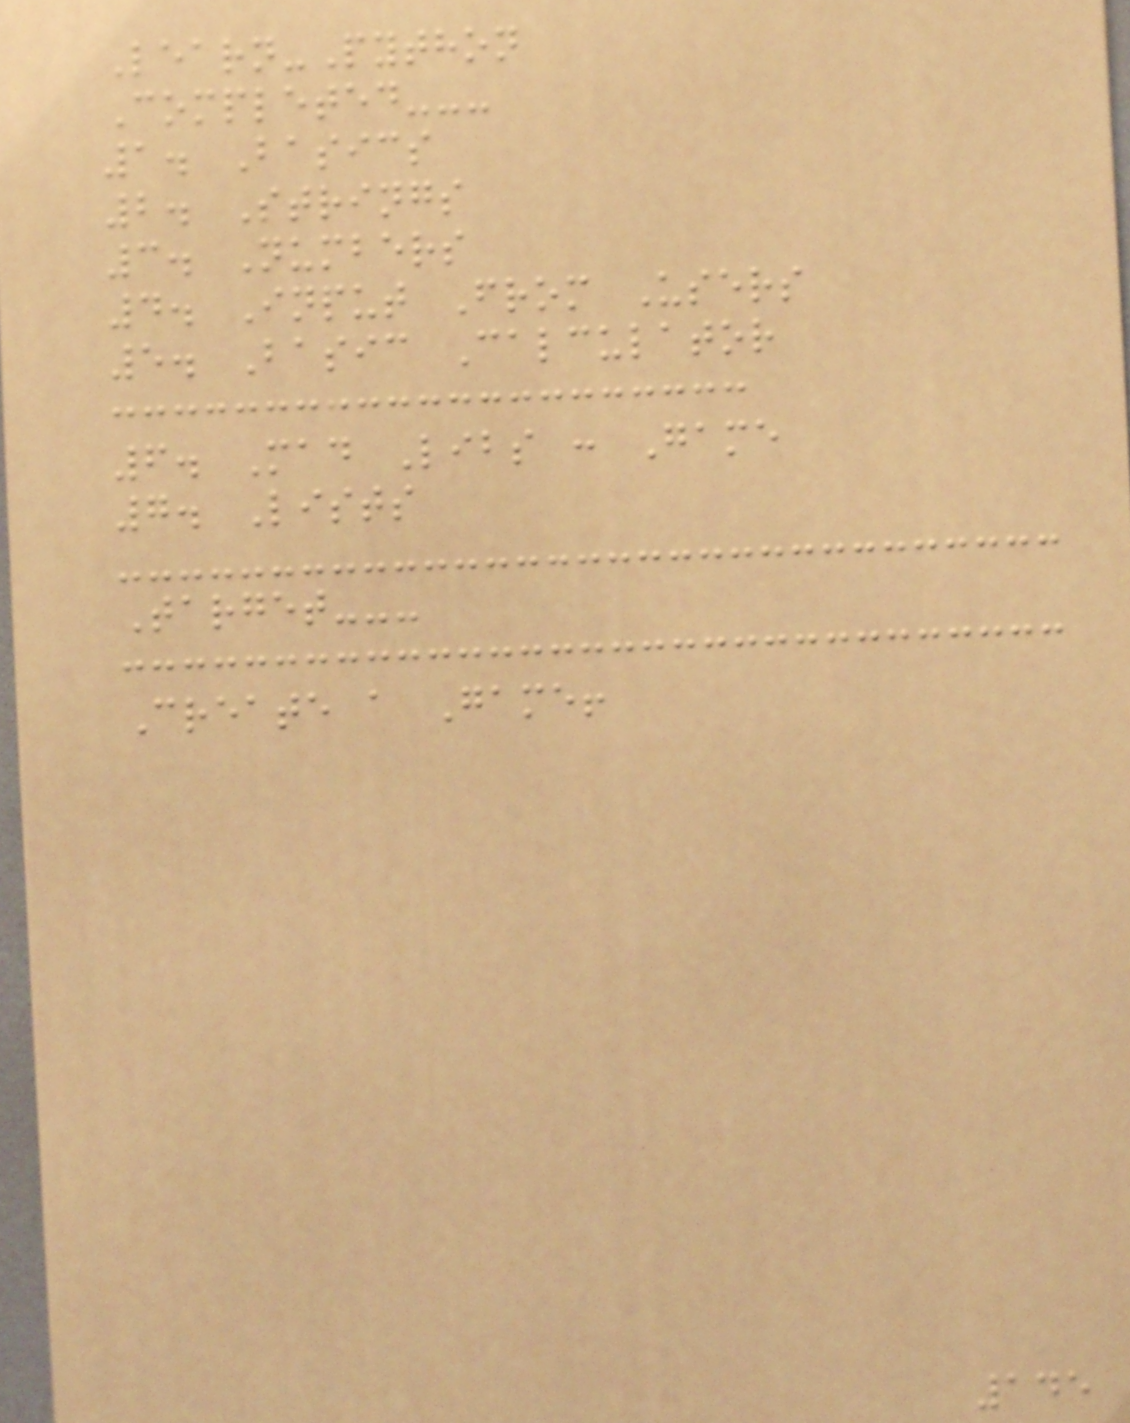Learn-Python
Completed---
1. Basics
2. Strings
3. Numbers
4. Input From Users
5. Basic Calculator
6. Mad Libs : Game
7. Lists
Target---
Create a Game!
145
